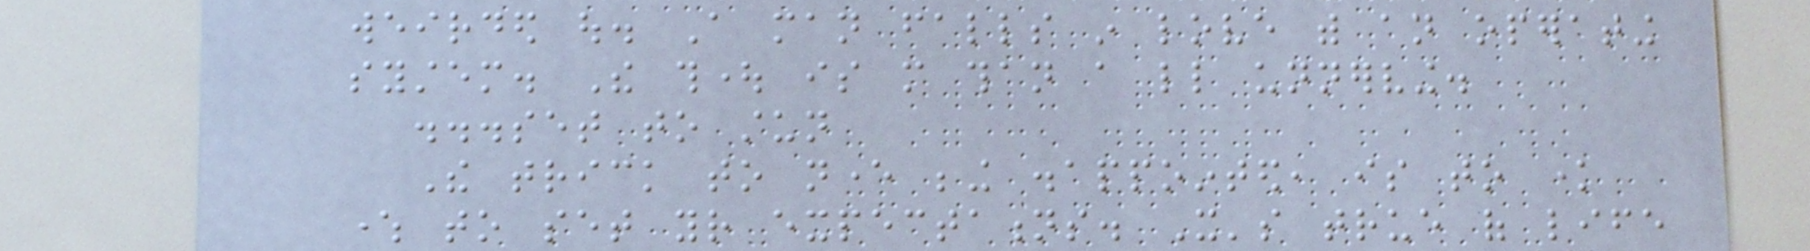weirded out. A man falls in love with an operating
system. The thought is more than a little unnerving.
...set to stun
The trick to never being disappointed, is to know
where to set your expectations. It's true of life
